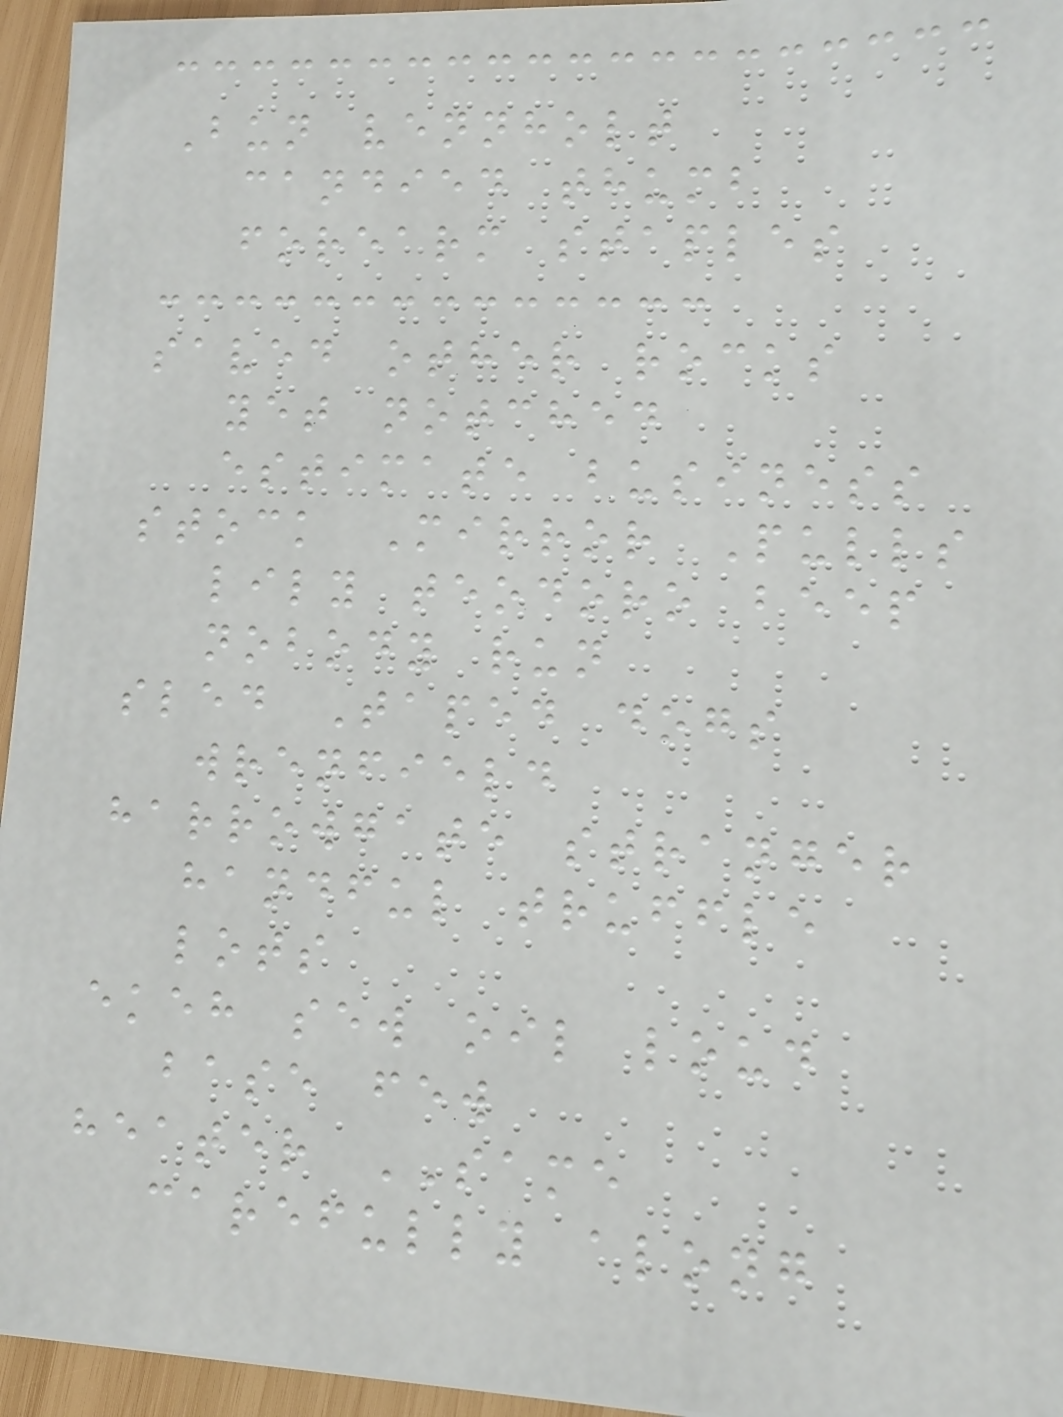Bun vennholt
candied thumb
forearm staples
saved other rocks
yet notched
estimate business
stock Mirror Pulls
lily teodoro beep
nobody run
sled Taped dogs
wrenfield
harrowgate stranger
handful truffle
lots
ekeh sew oil loud
base few
heater SAME
carefully along
